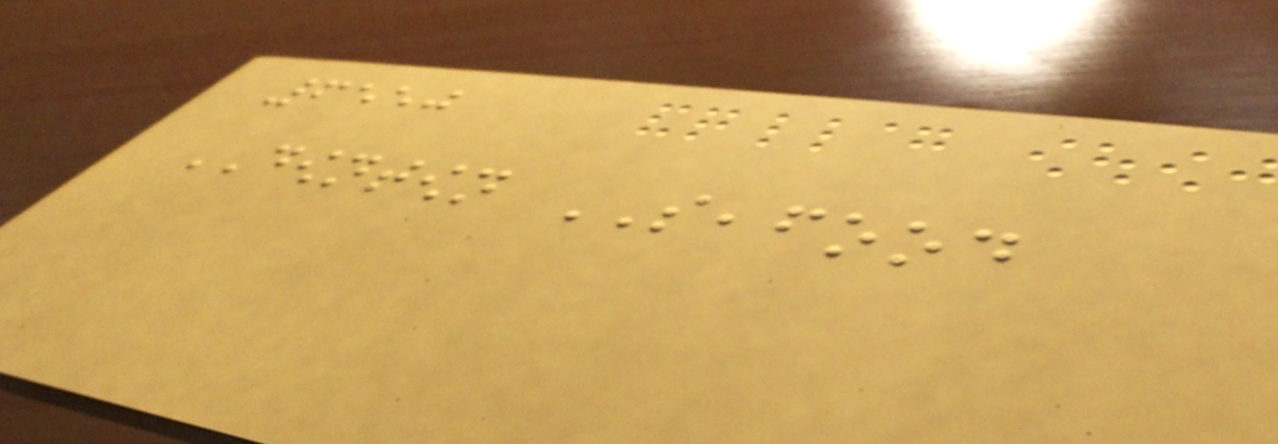6550
DOWNTOWN SEAFOOD
